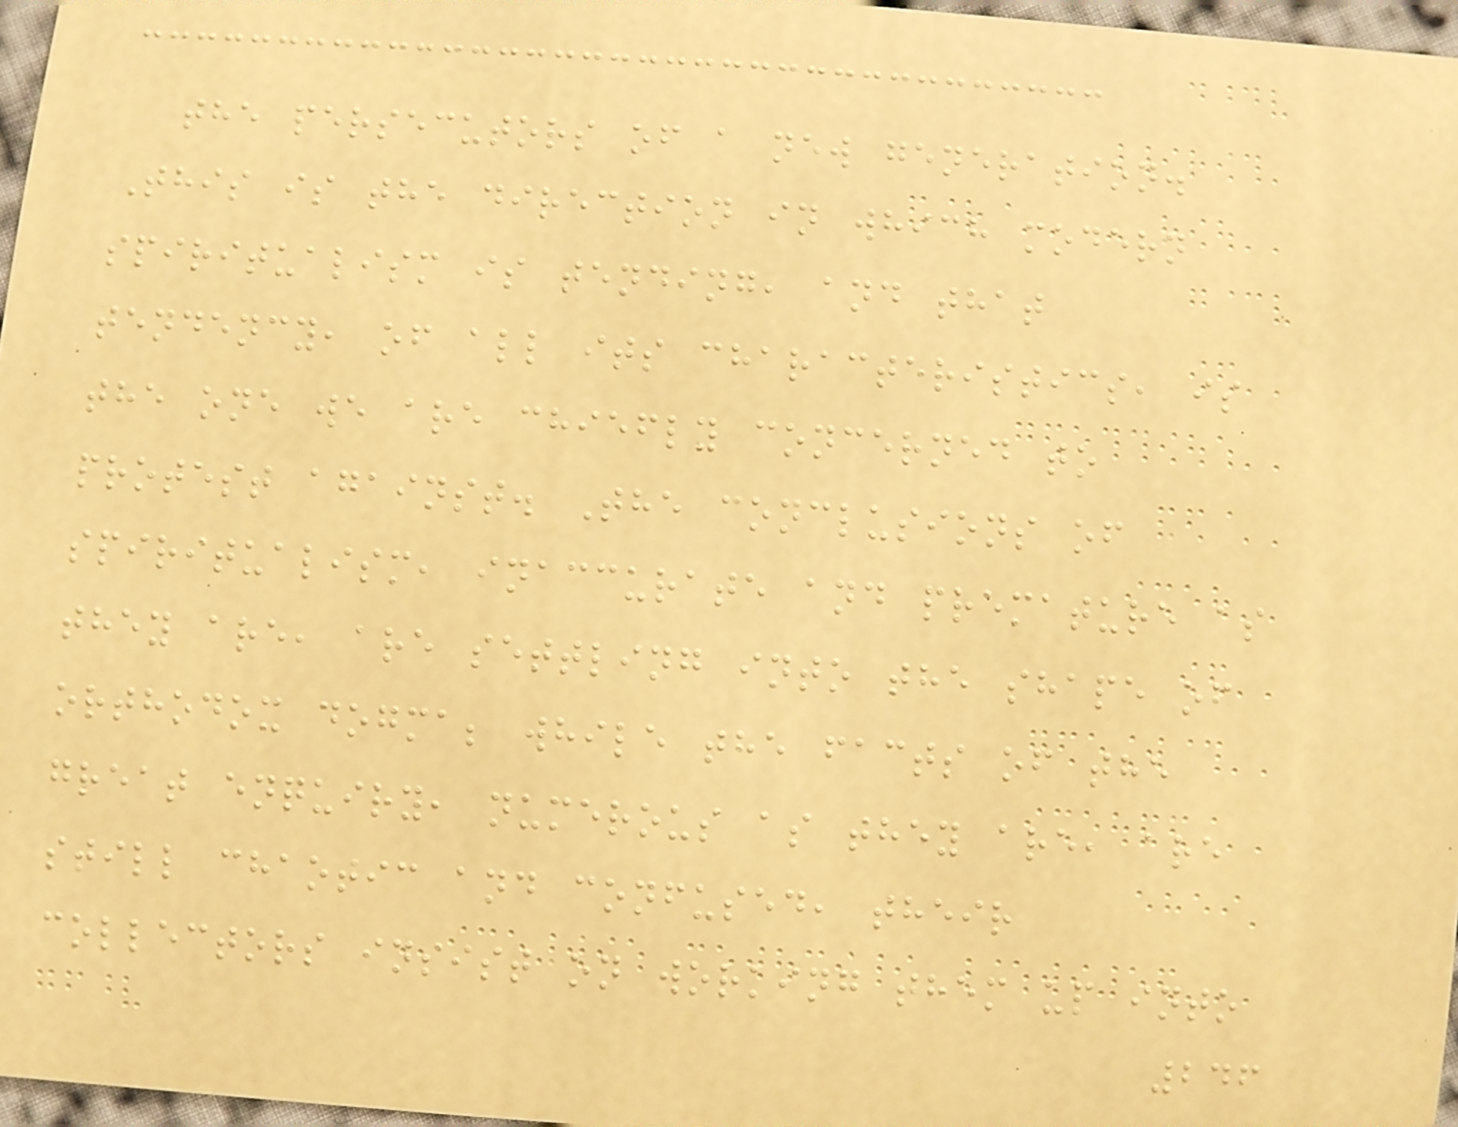the persecutors of a new generation.
This is the direction in which modern
spiritualism is tending, and that
tendency, of all its characteristics, is
the one we are chiefly concerned to
protest against. The conclusions of
spiritualism, inaccurate and premature as
they are, are settling into the shape of
orthodox dogma; while the facts of the
great enquiry, numerous as they are, are
still chaotic and confused, their
collectors insist on working them up into
246
